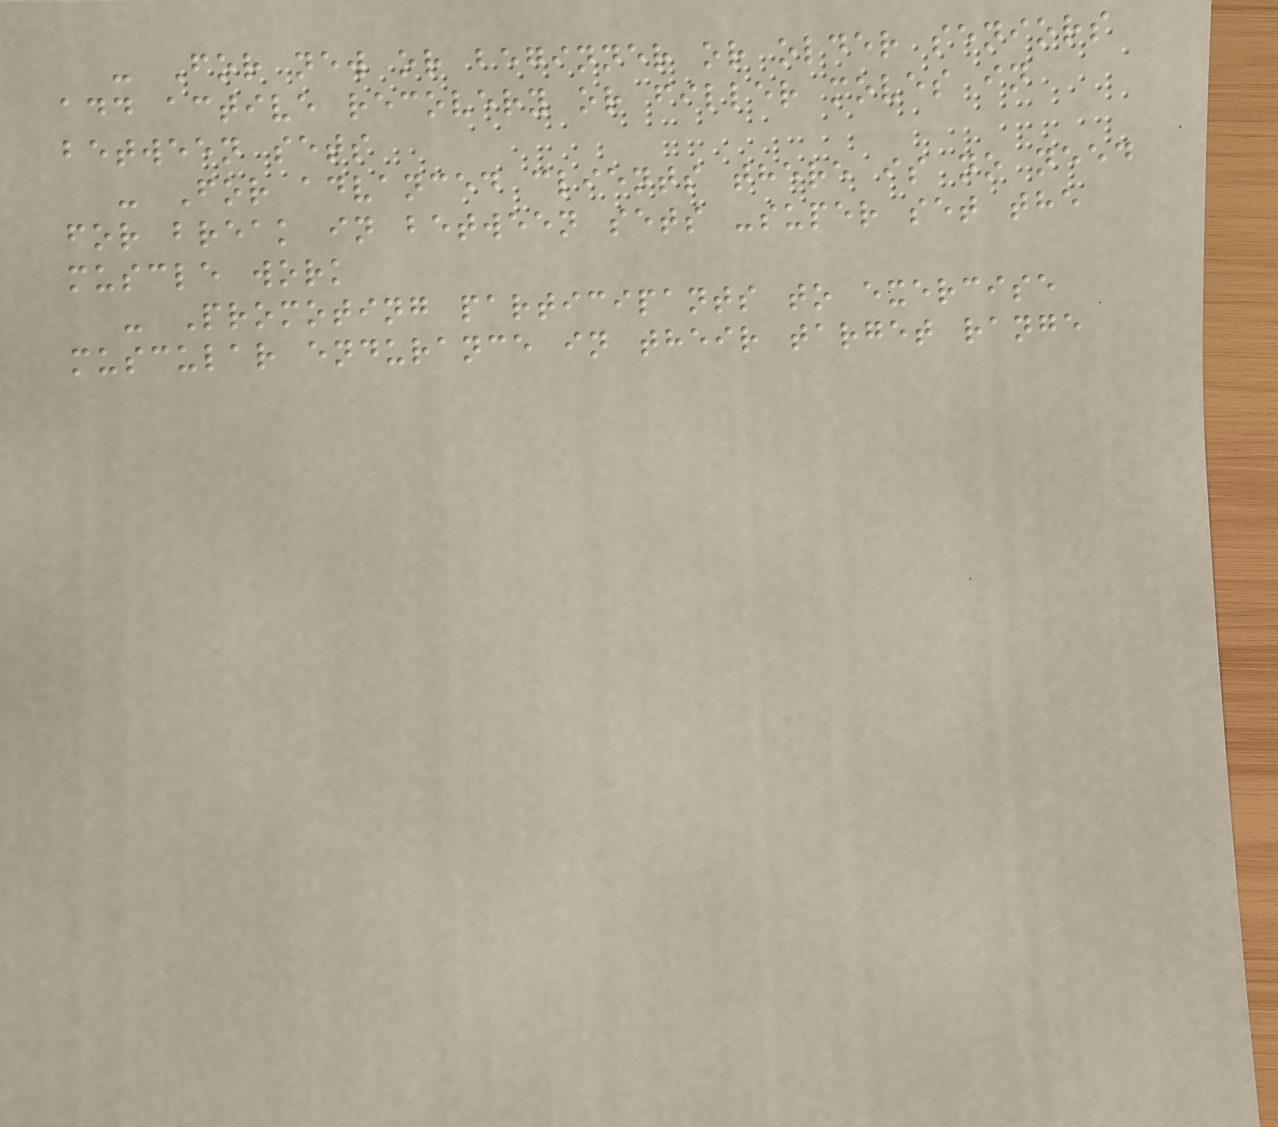- For new or beginner or older seniors
add active recovery or filler moves in
between sets
- For advanced clients there is no need
for break in between sets -super set the
muscle work
- Promoting participants to exercise
muscular endurance in their target range
